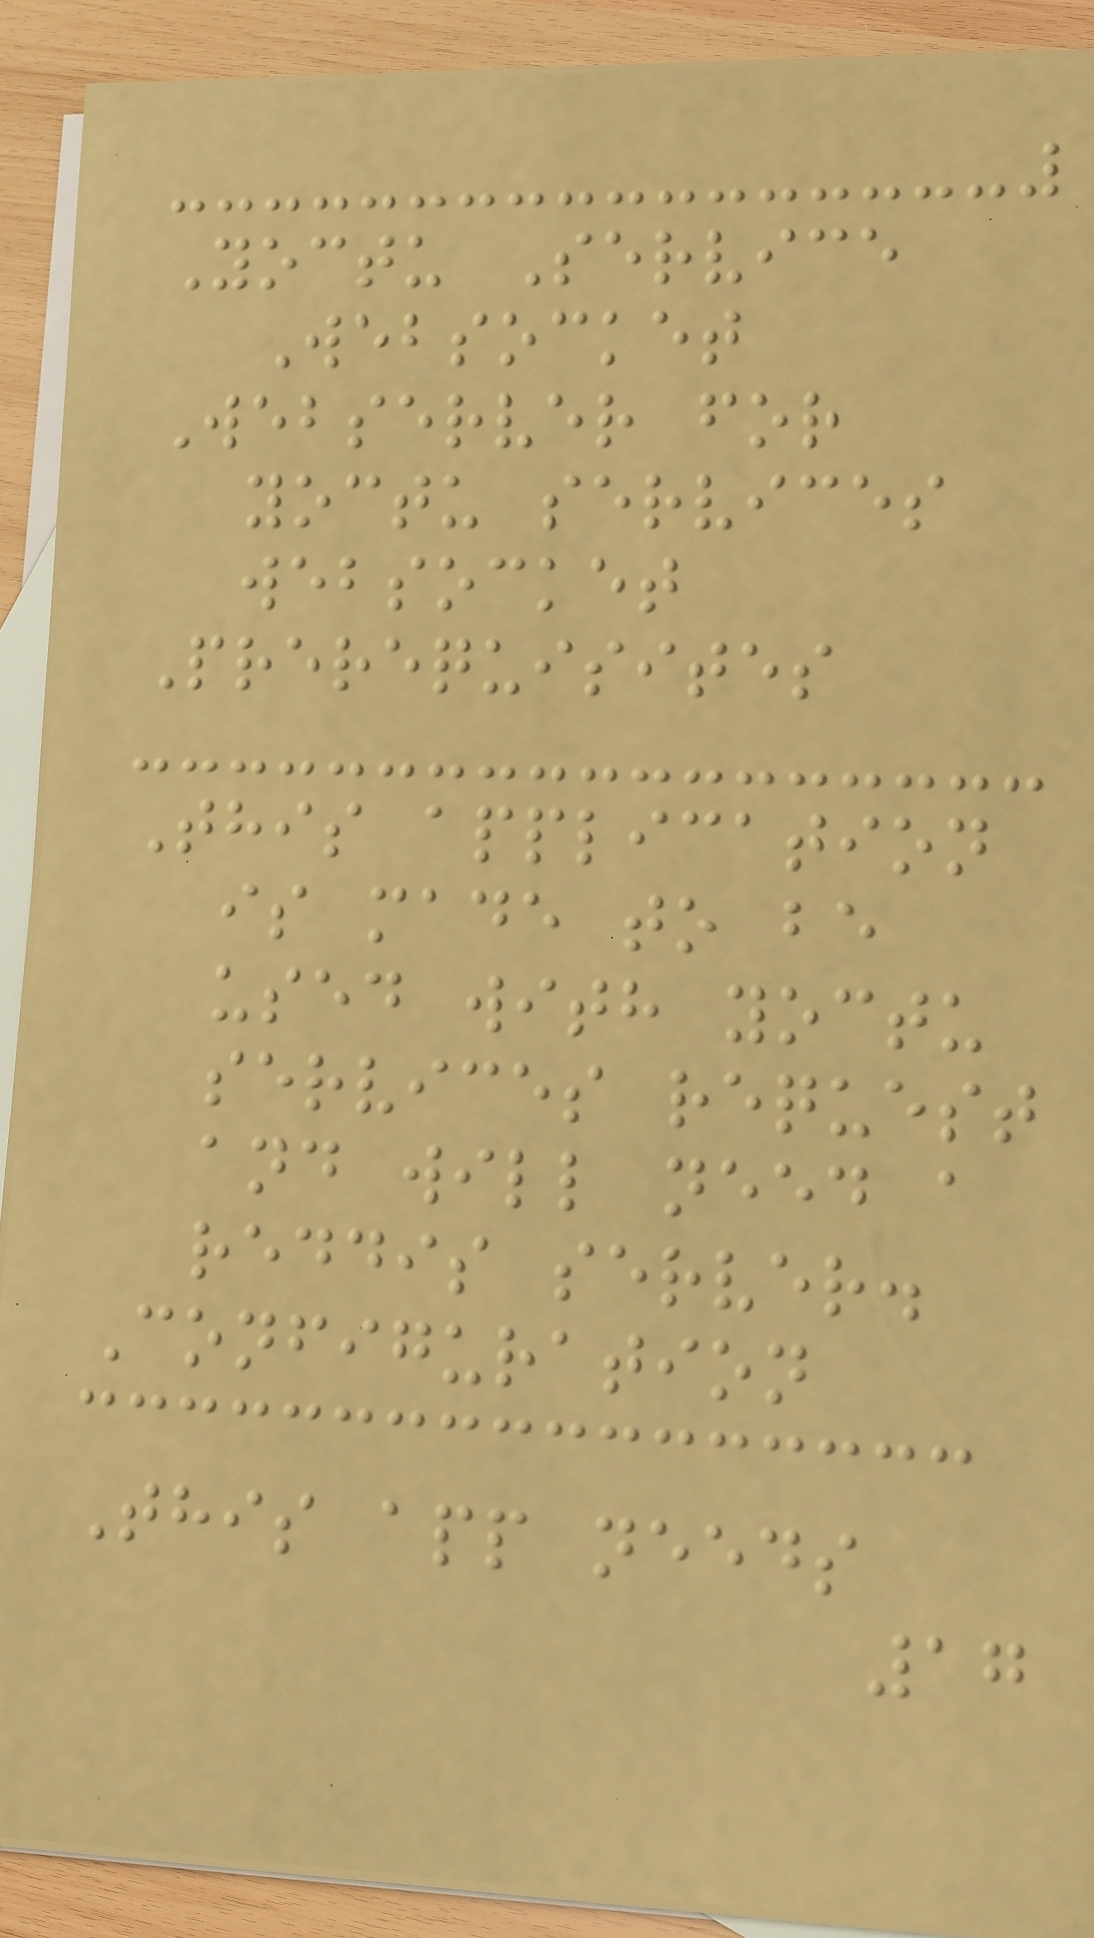Yoctu Service
Websocket
Webserver for
yoctu services
websocket
Prerequisites
This application
is made to be
used with yoctu
services request
and will need a
reddis server.
Configuration
This app needs
17
